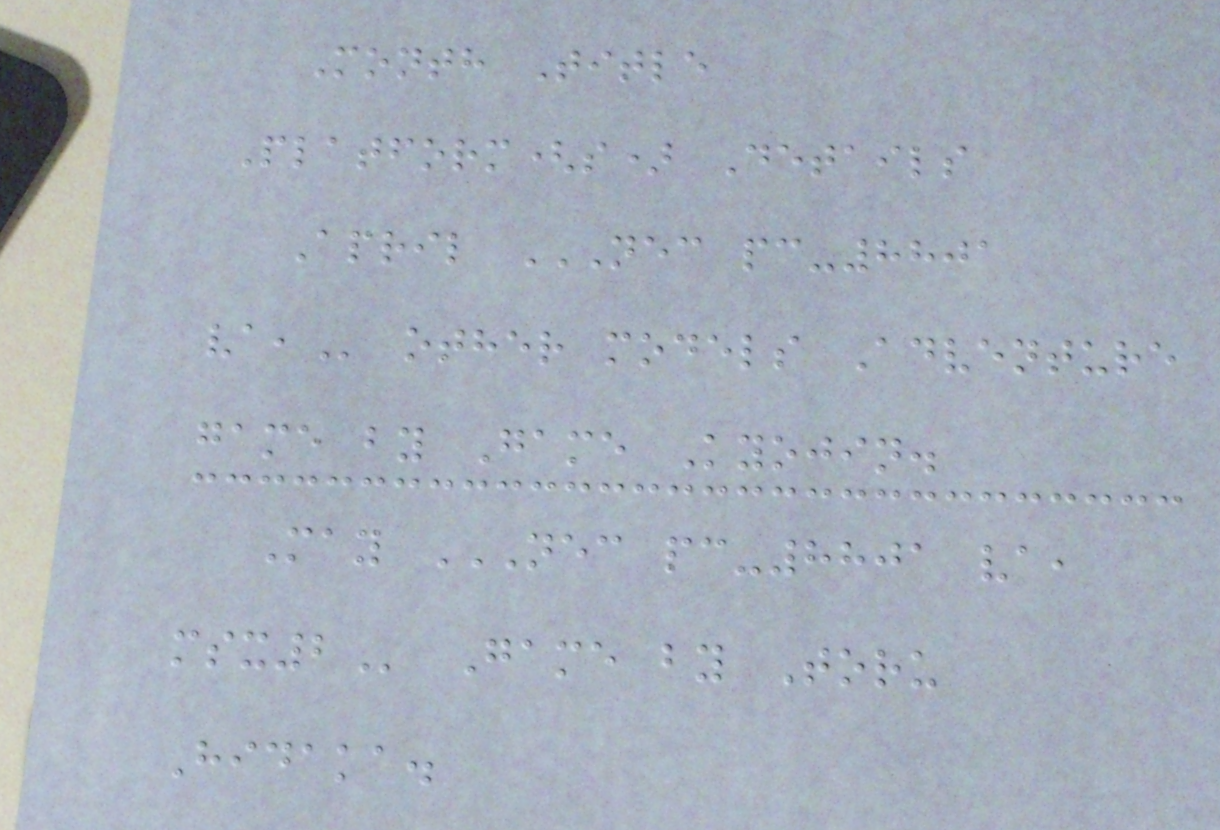Month Title
Platform(s) Details
April NEC PC-8801
VA, other models Adventure
game by Game Kyojin.
May NEC PC-8801 VA,
MSX2 Game by Toru
Hidaka.
